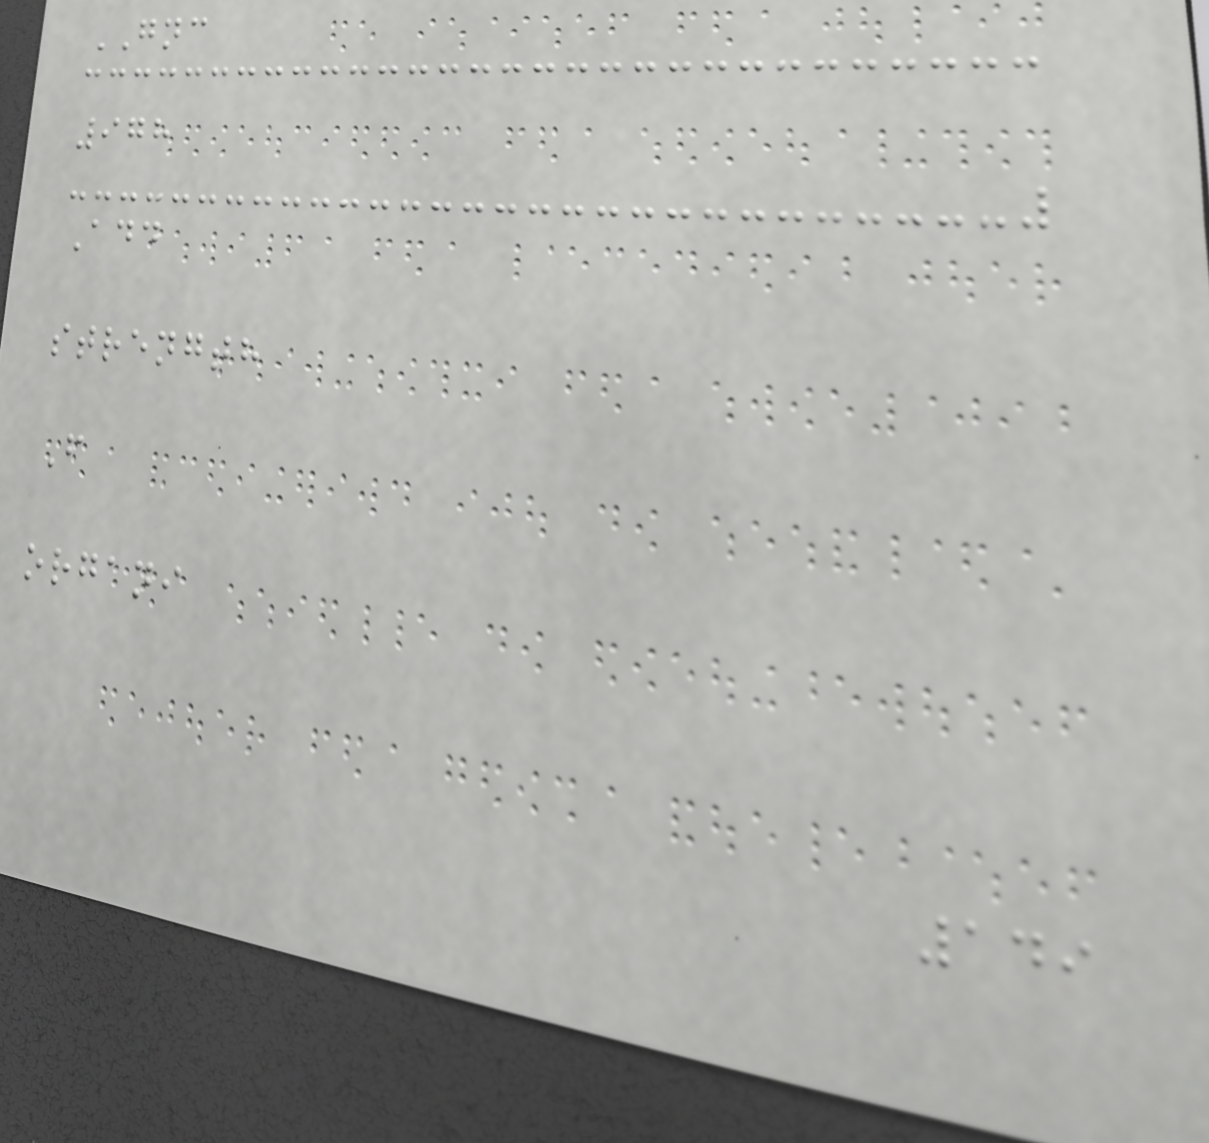GNC
978
Add
strength
F
organi
149
